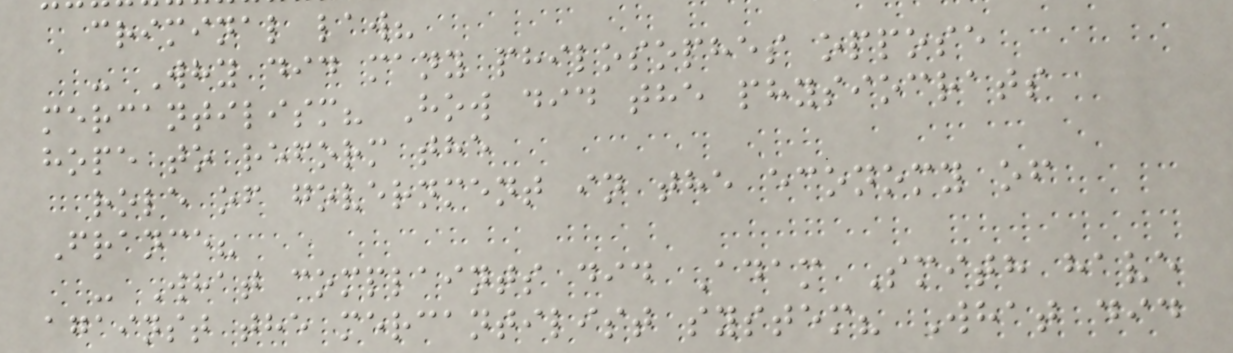criminal law?
- Why did many philosophes oppose
mercantilism? How did the physiocrats
hope to reform the
role of government in the economy of
France?
- What complaints did Adam Smith have
against the mercantilist system? What did
